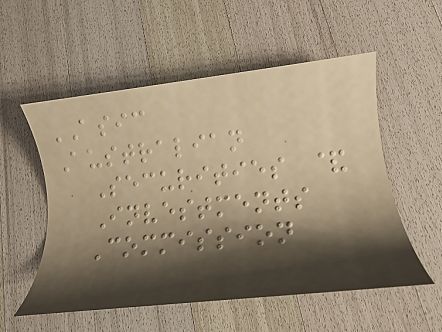ASIC
Australian
Securities &
Investments
Commission
